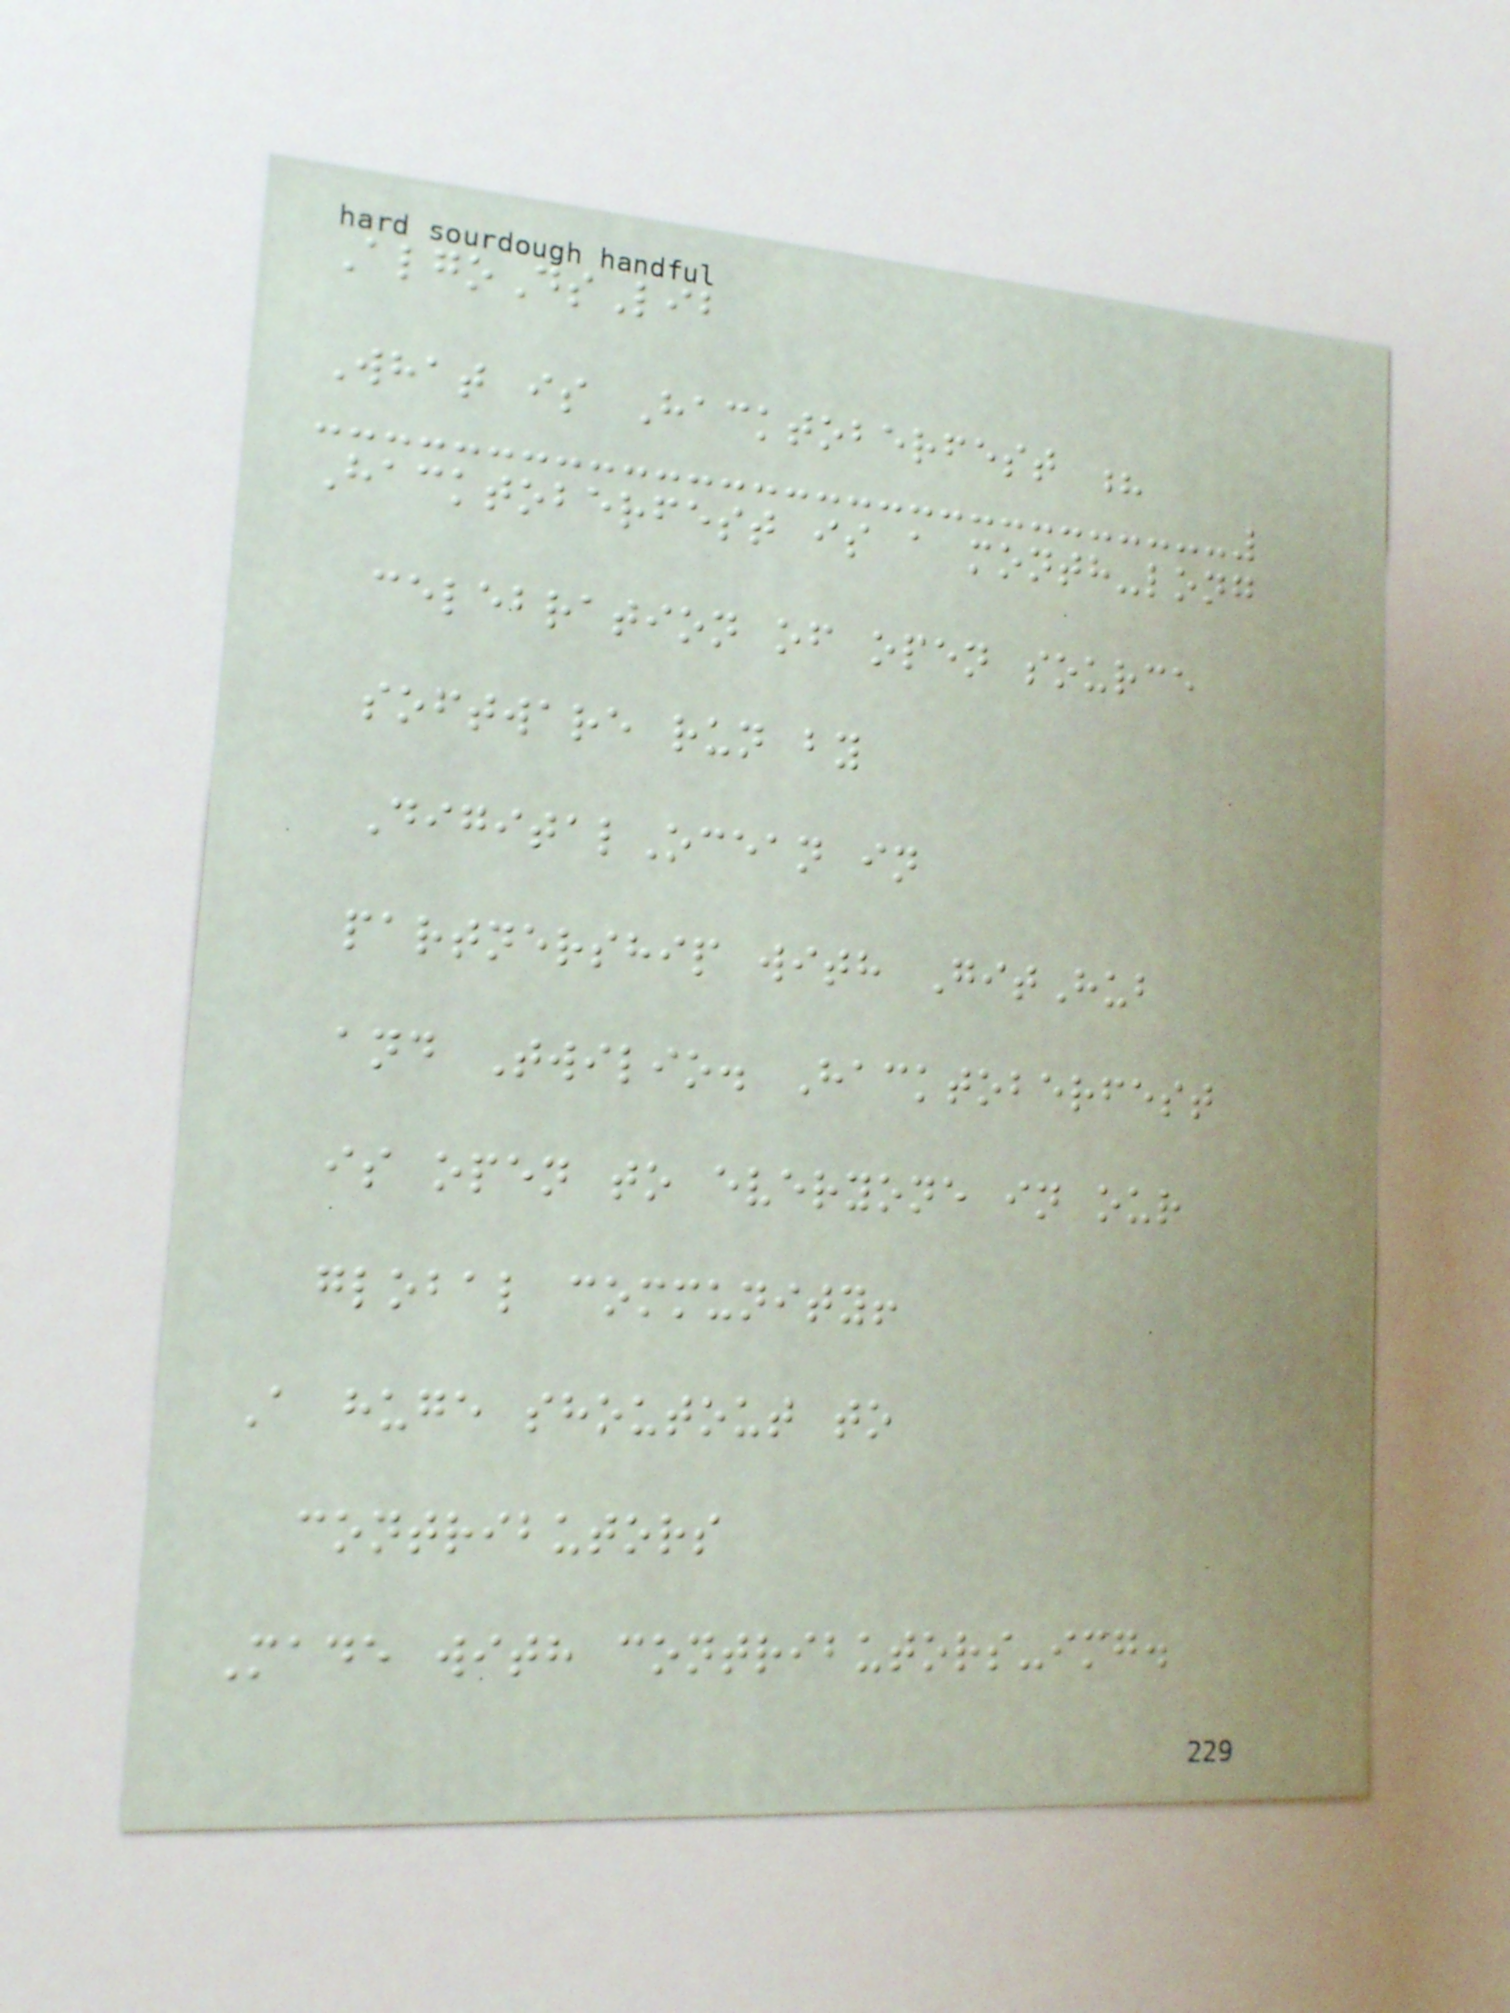AlgoDsLib
What is Hacktoberfest ?
Hacktoberfest is a month-long
celebration of open source
software run by
DigitalOcean in
partnership with GitHub
and Twilio. Hacktoberfest
is open to everyone in our
global community!
A huge shoutout to
contributors
Made with contributors-img.
